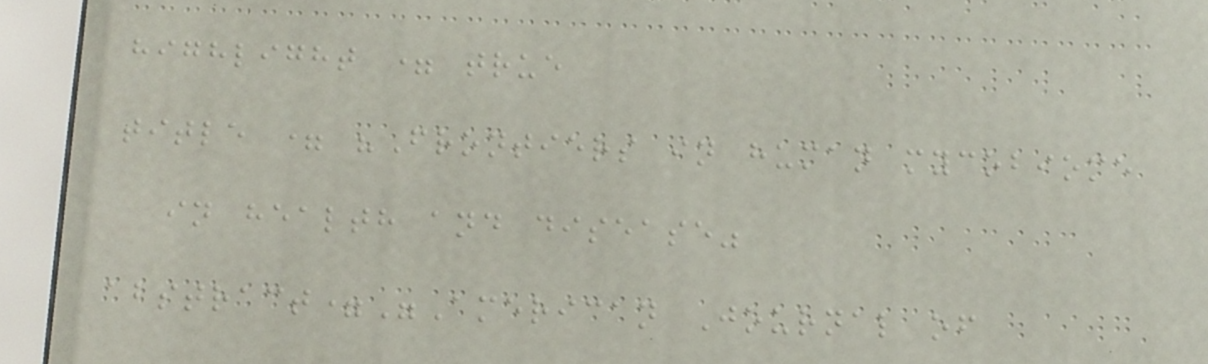highlight = true
title = "Frontiers in human mycobiome
in health and disease"
abstract="American Journal of
